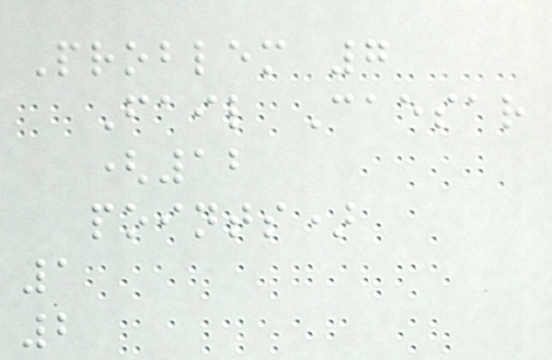Problem 7
Fail Caesar
(12
points)
1
2
